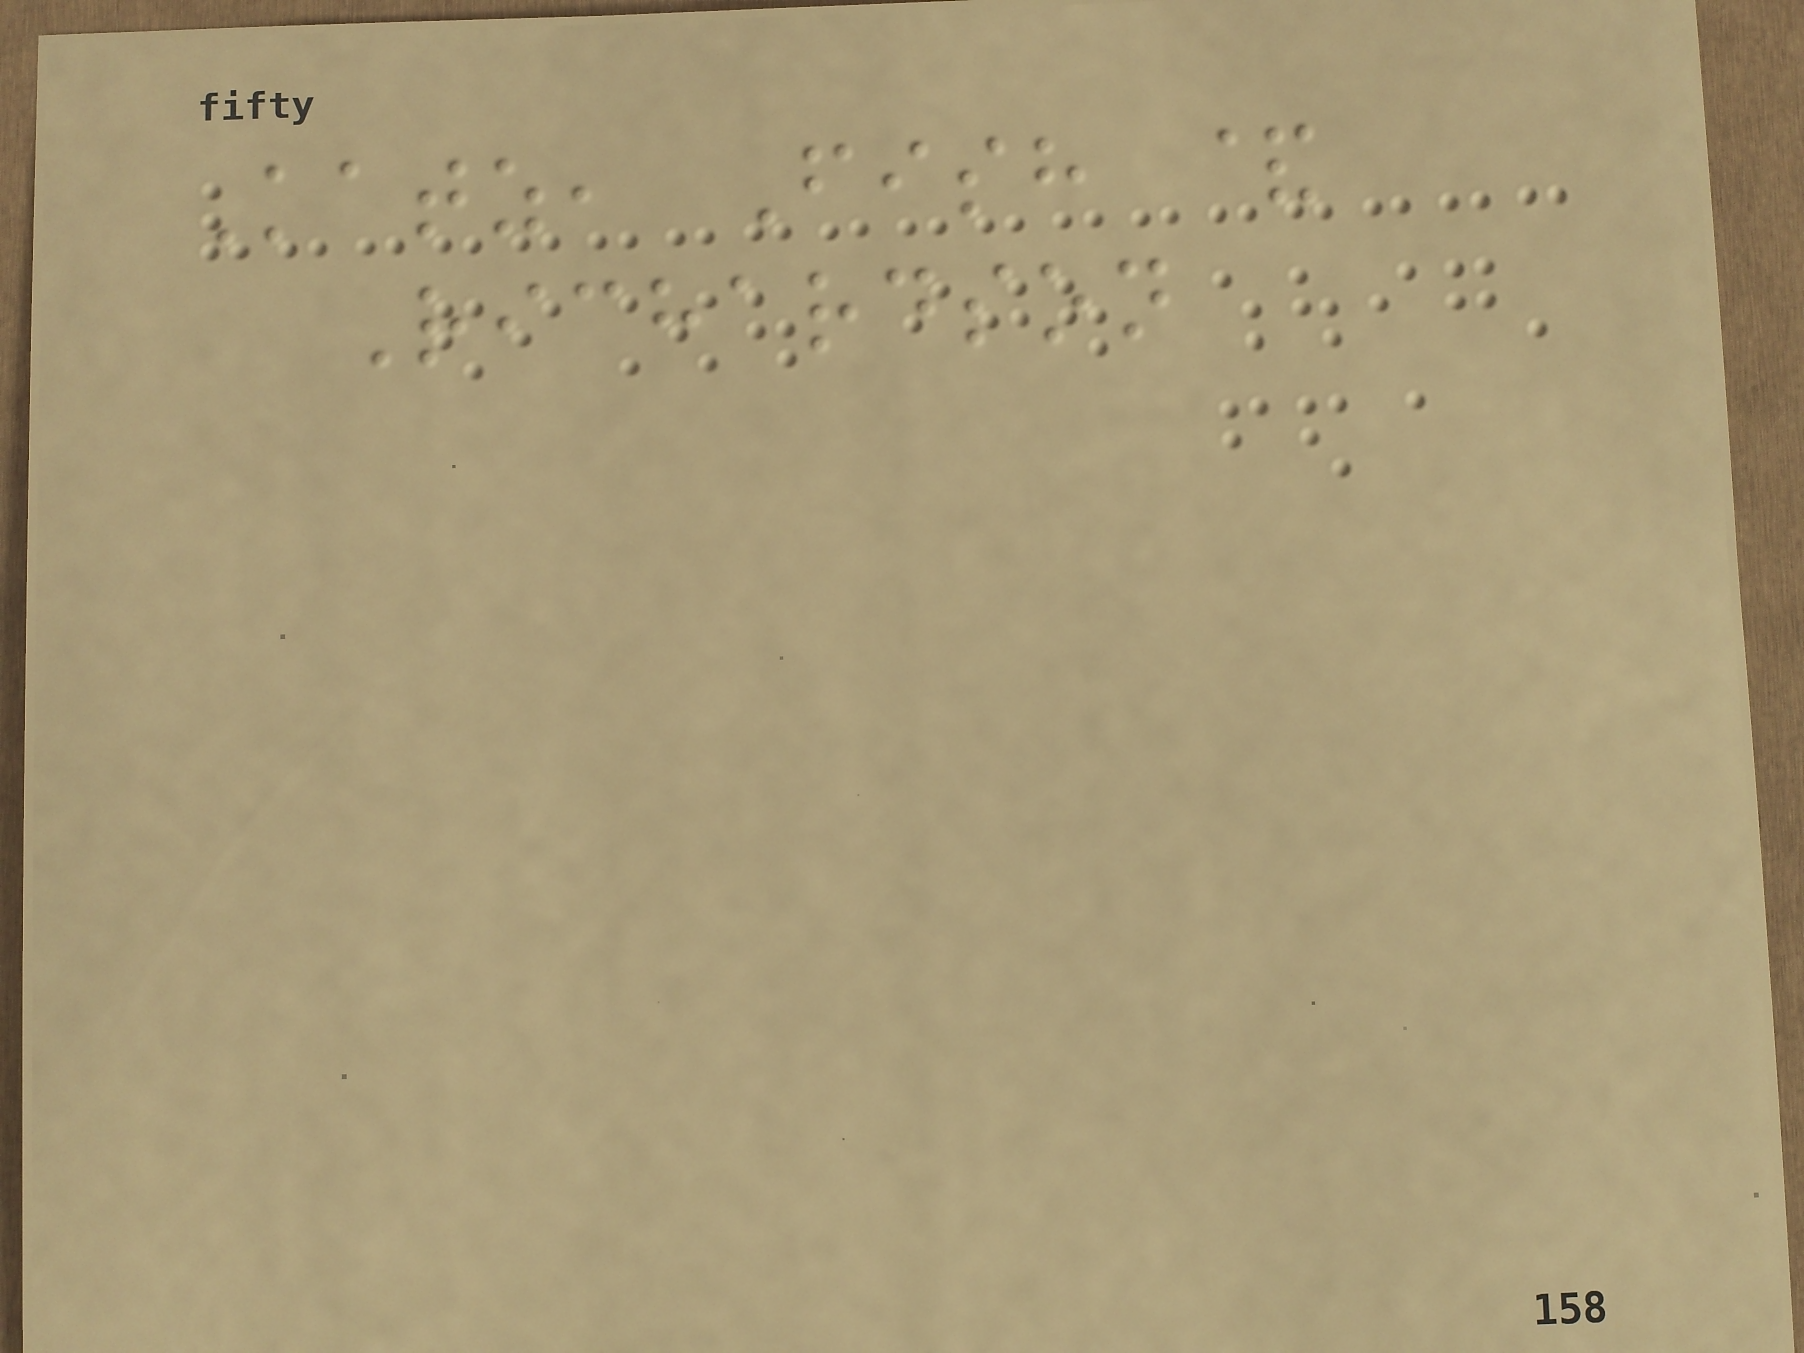Katz, Fish &
Richardson
